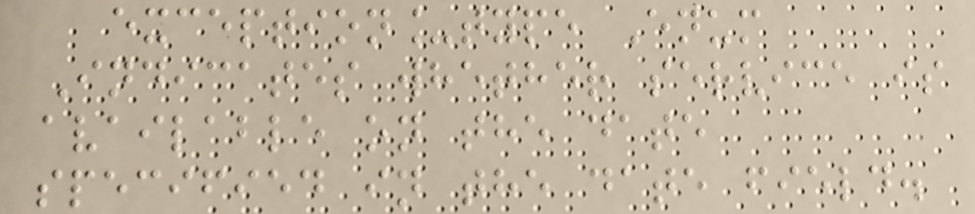exception_type Enum
Indicates whether service is
available on the date
specified in the date field.
